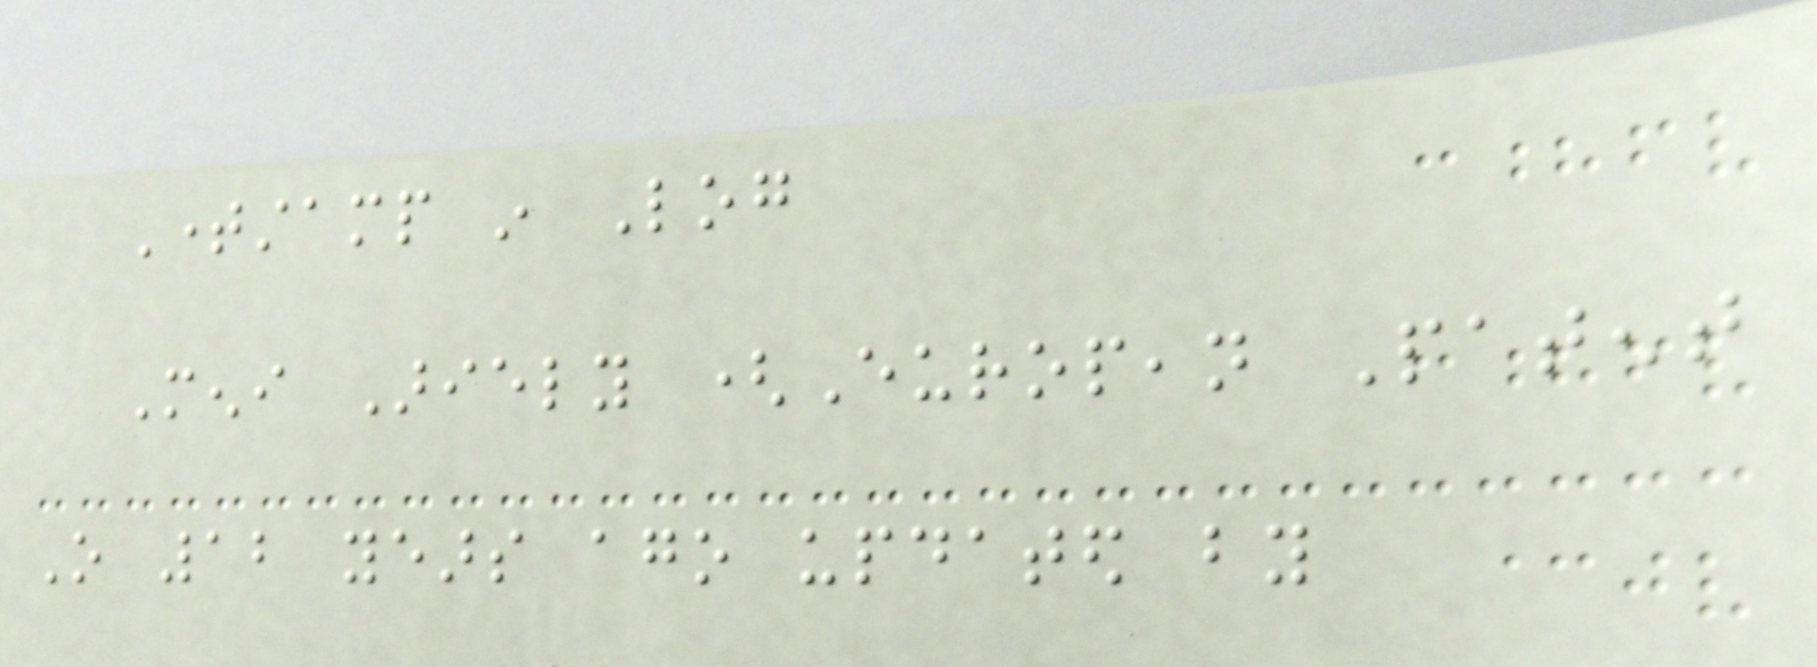Timestamp in Log
Meni Ariely (European Patent
O 12 years ago updated by
